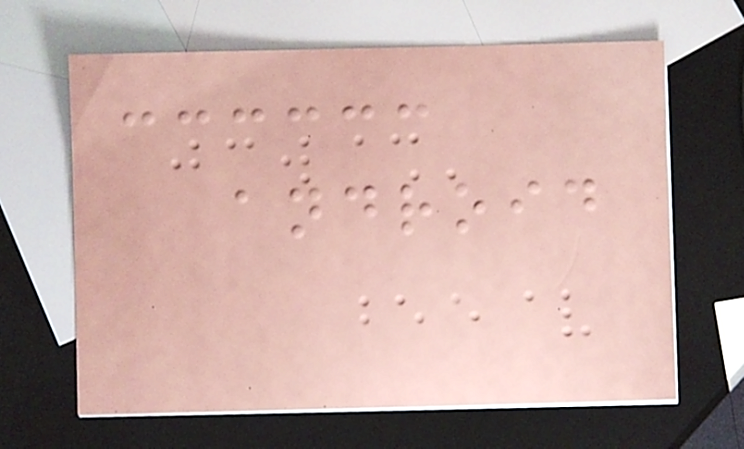android
